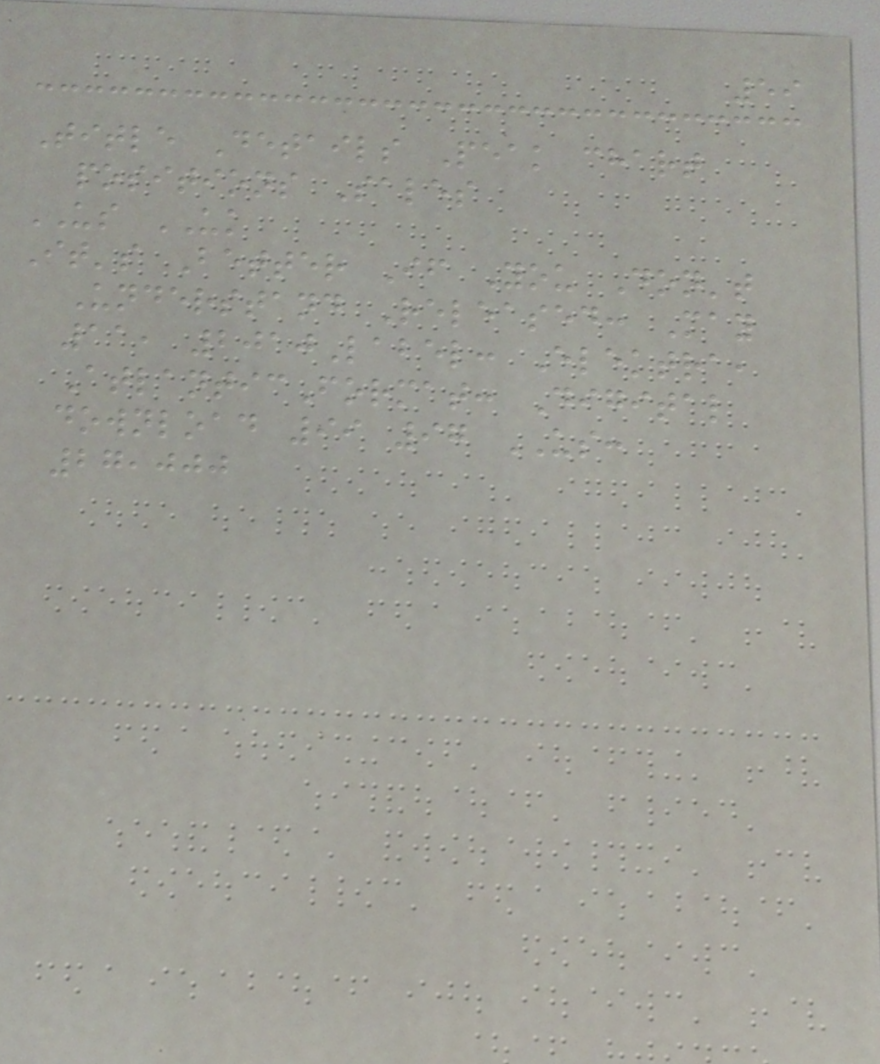59
Title Details Peak chart
positions Sales
US UK
It's Better If You Don't
Understand Released: May
11, 2010Label: Elektra,
AtlanticFormat: Digital
download 99 97 US:
27,000
